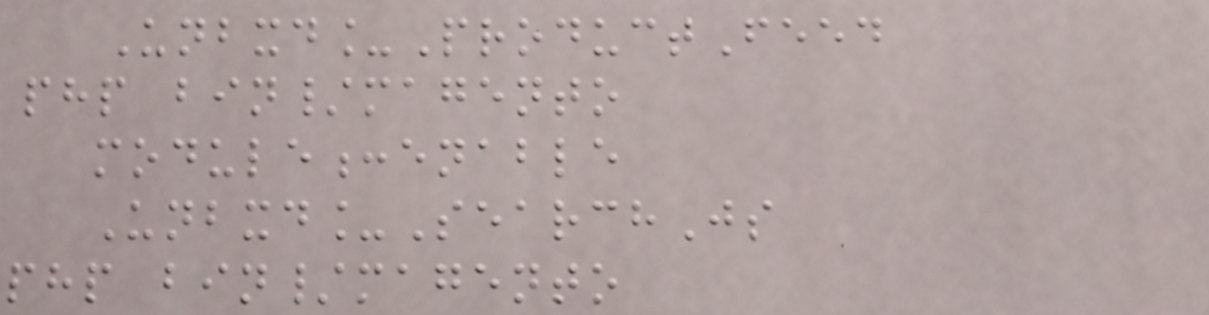Unbxd_ProductFeed
php bin/magento
module:enable
Unbxd_SearchJs
php bin/magento
